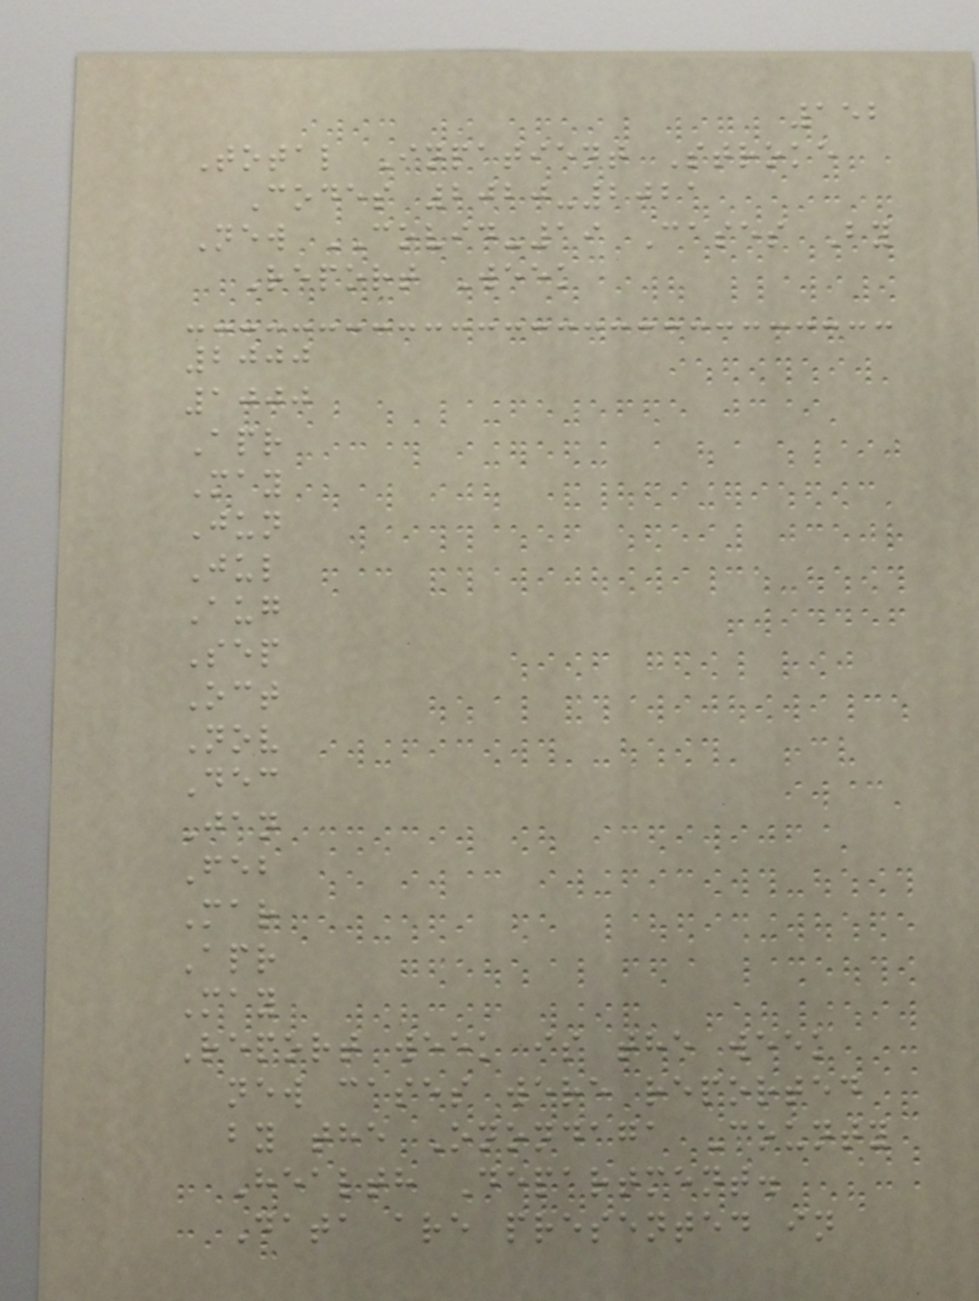152
Total Inpatient Stroke
Codes 2020-2021
New COVID-19 Cases By
Report Week
2000
1000
Apr
May
Jun
Jul
Aug
Sep
Oct
Nov
Dec
Jan
Feb
Mar
Apr
May
Report week is the week
new cases were reported
by the Onondaga County
Health Department.
Data are presented in
